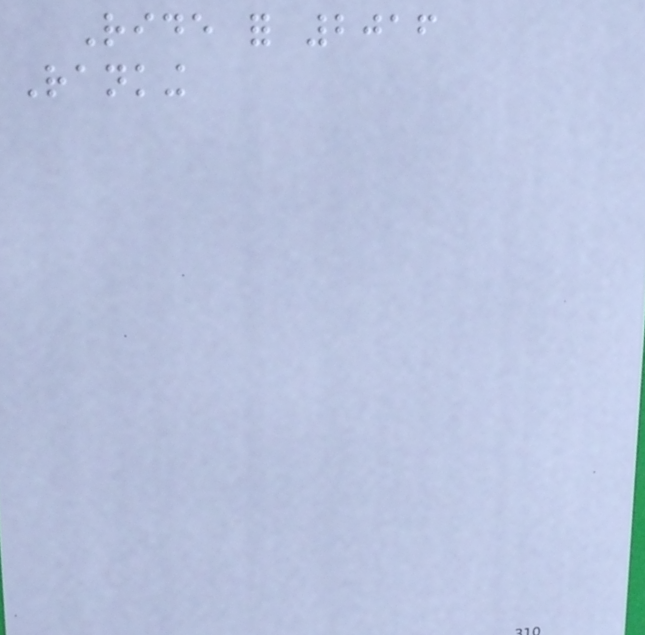Ride for 2016
Ranking
